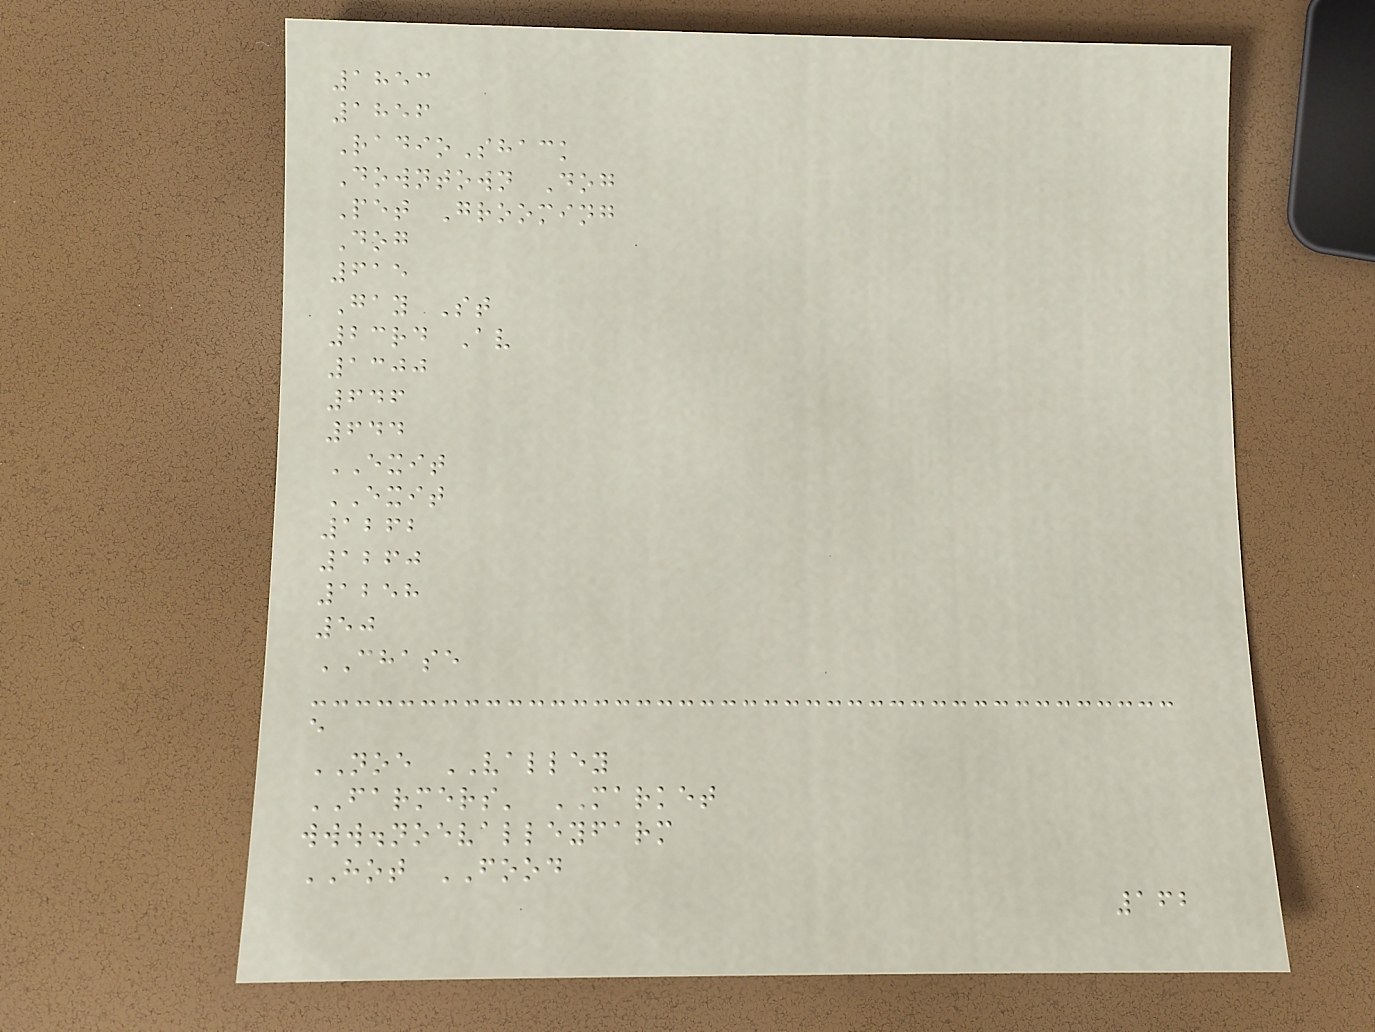1853
1856
RadioShack
Downtown Dog
Pet Grooming
Dog
615
Gay St
23rd Av
1300
646
644
EXIT
EXIT
1262
1260
1258
50
CHASE
e
NOE VALLEY
FARMERS' MARKET
www.noevalleyfarm
HOT FOOD
162
